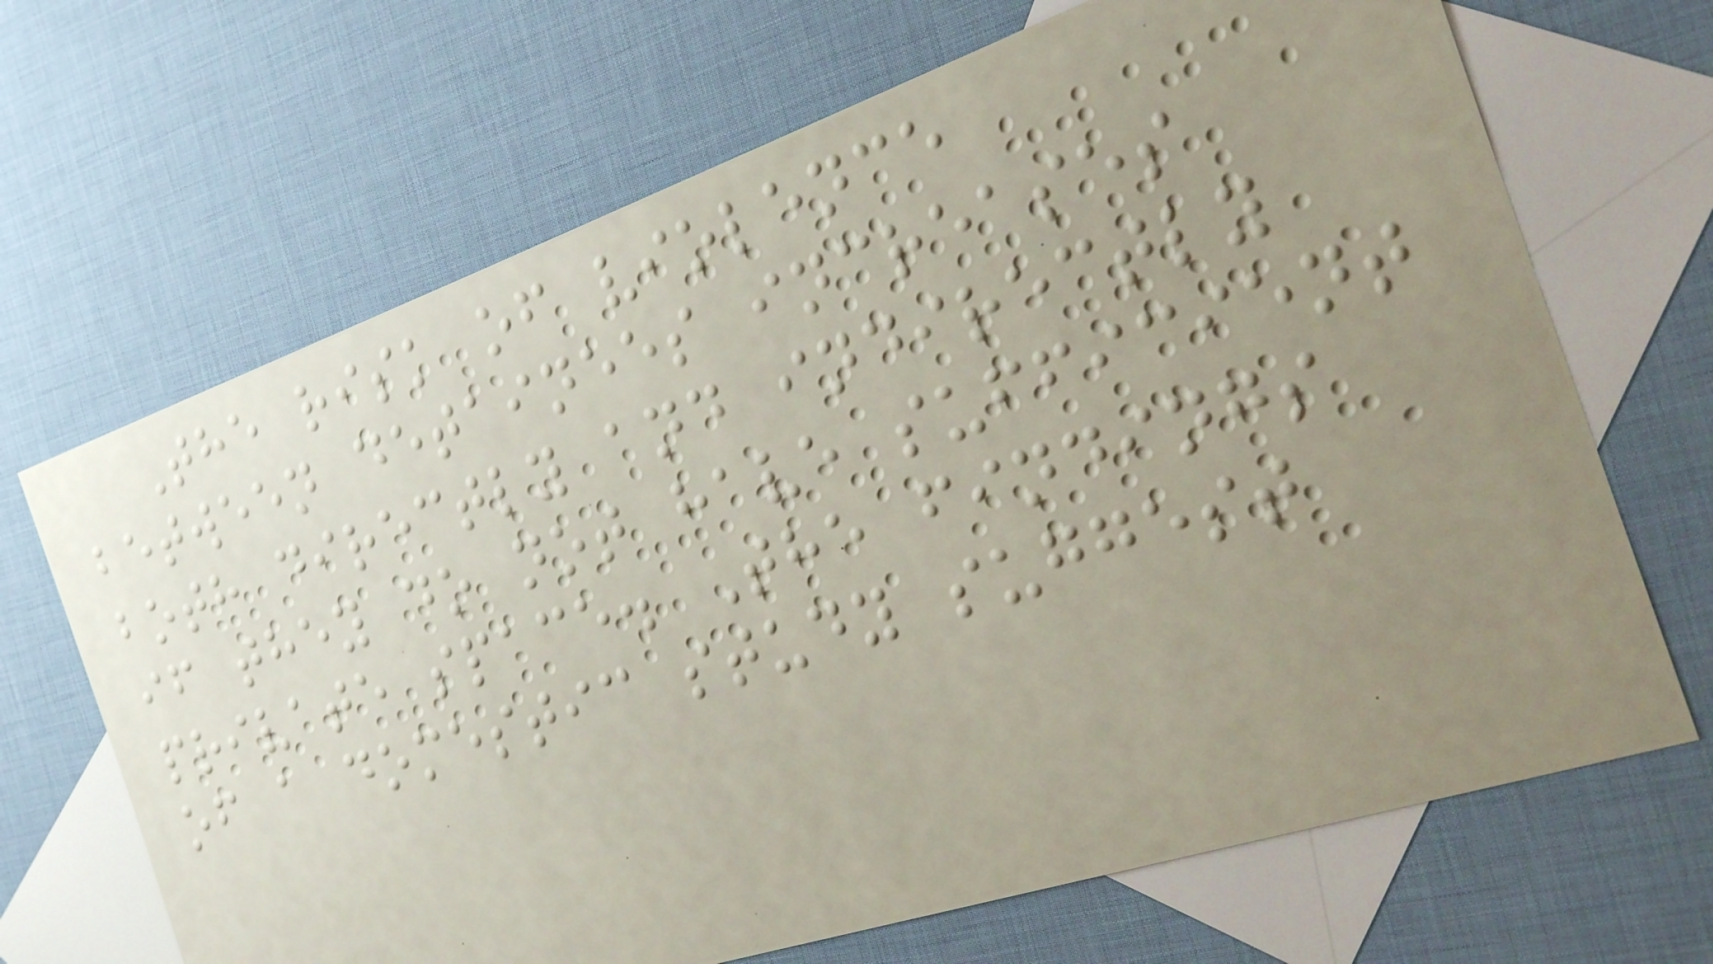The risk of violence
between detainees increases
both directly and indirectly
if they do not have sufficient
private space. The findings
of a domestic study suggest
